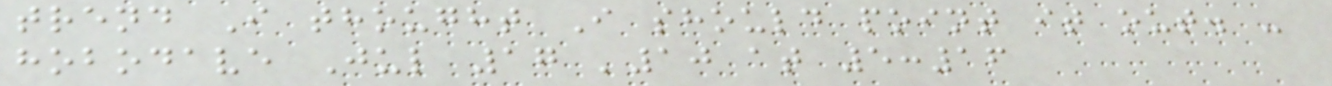trend I thought I should point it out. -
hobodave Jul 17 '10 at 5:16
